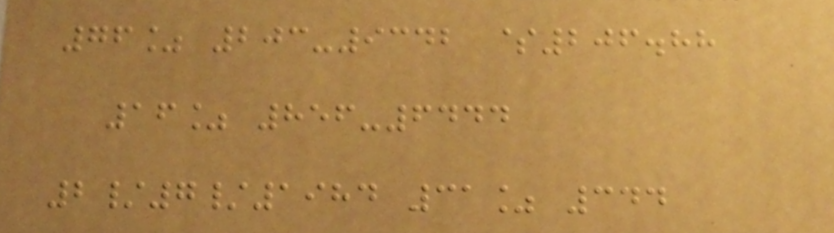76% 203-9342 $206.88
16% 856-6444
2/7/1984 31% 344
